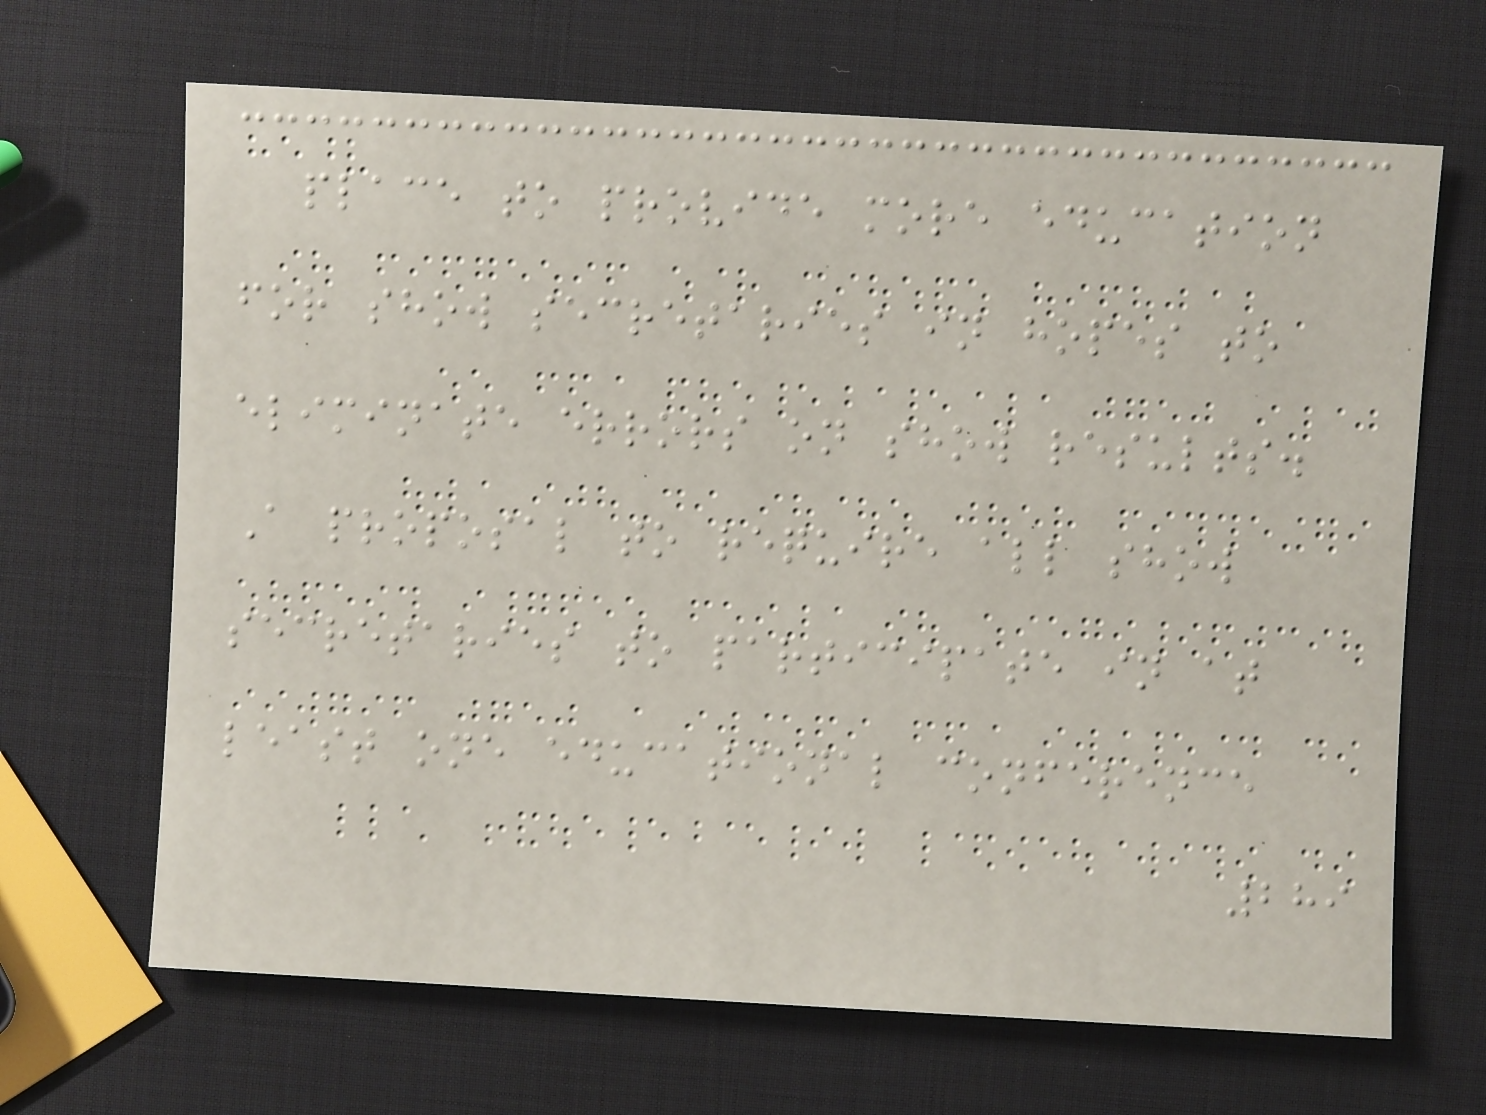place to provide more education
for show secretaries in hopes to
eliminate errors on show results.
A proposal to require all show
secretaries to participate in at
least one educational conference
289
